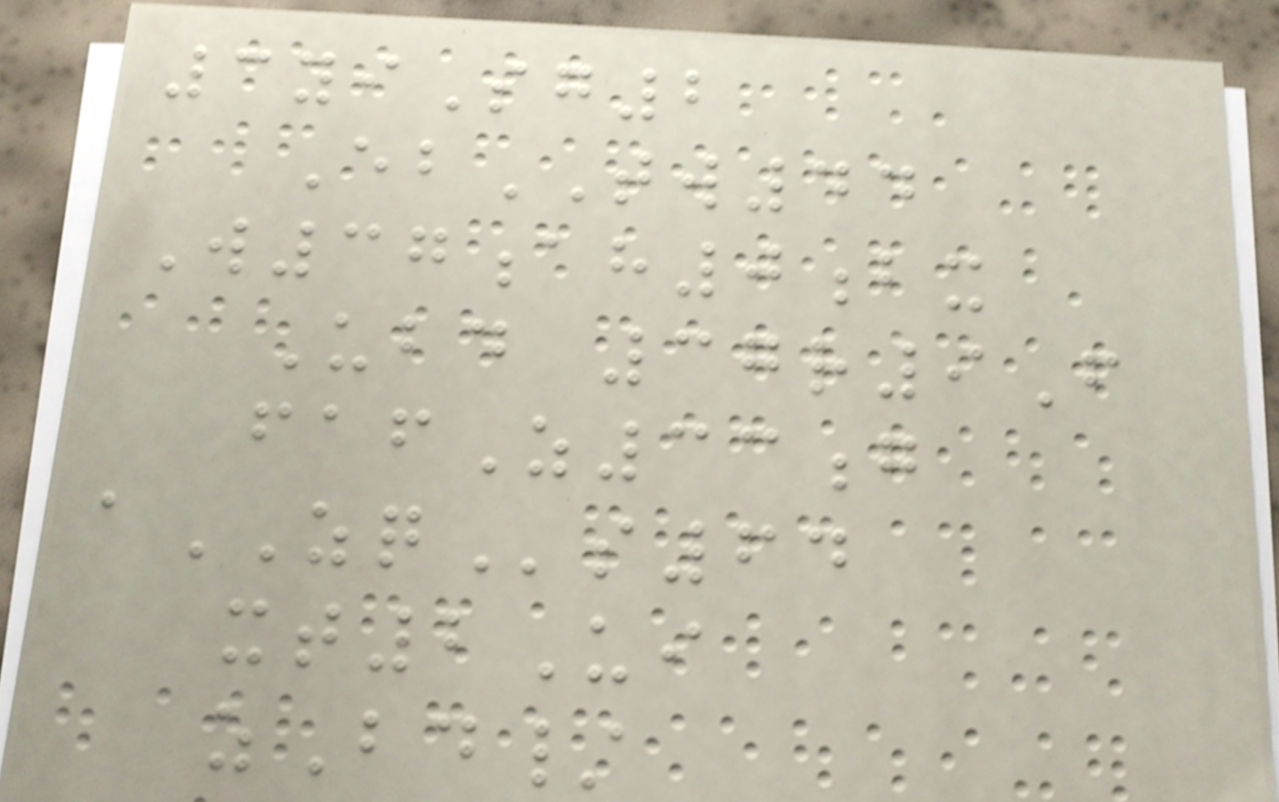3yiSg2
EbTW44
W37ah0bx
Ubd 37r9F
fafZ33g
aZQs64
xt2Ui
zBd/
